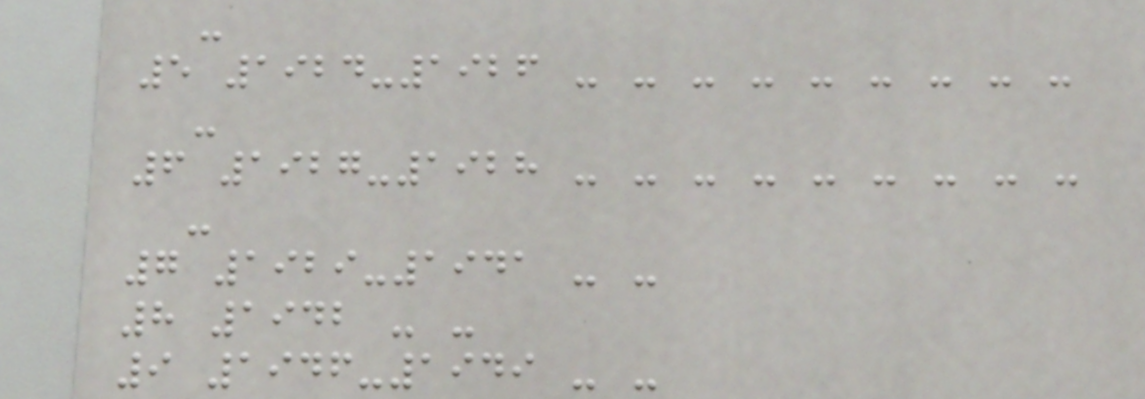-
5 1924-1926 - - - - - - - - -
-
6 1927-1928 - - - - - - - - -
-
7 1929-1941 - -
8 1942 - -
9 1946-1949 - -
